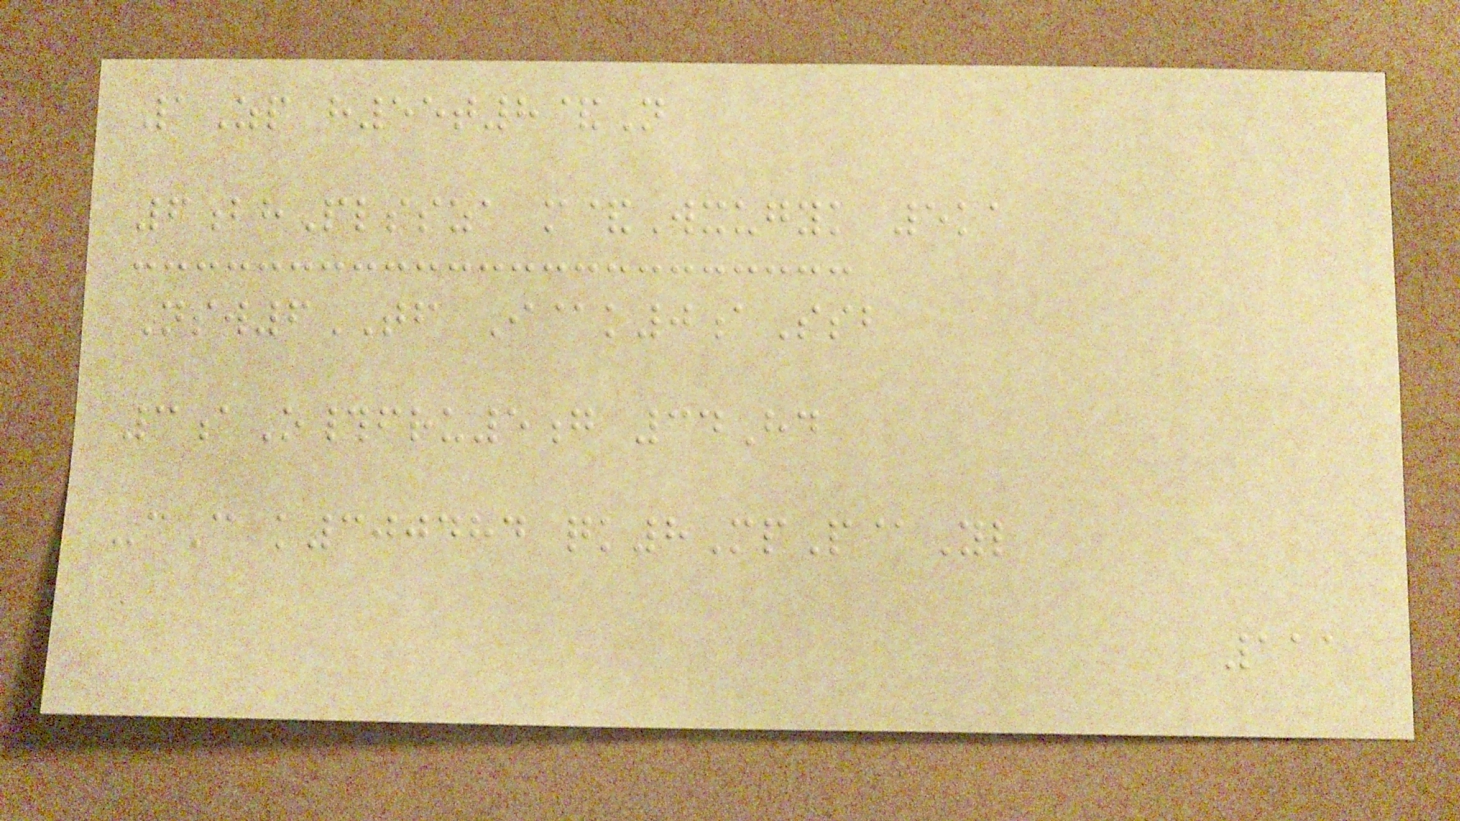1Zp h55t8&N
6bhPlssza m&Wxugyk 5ka
Nsw6TF I@k0aSsb
3aO#fru5g 34Hd
-cC k300484 qk8MpP@Yl
111
